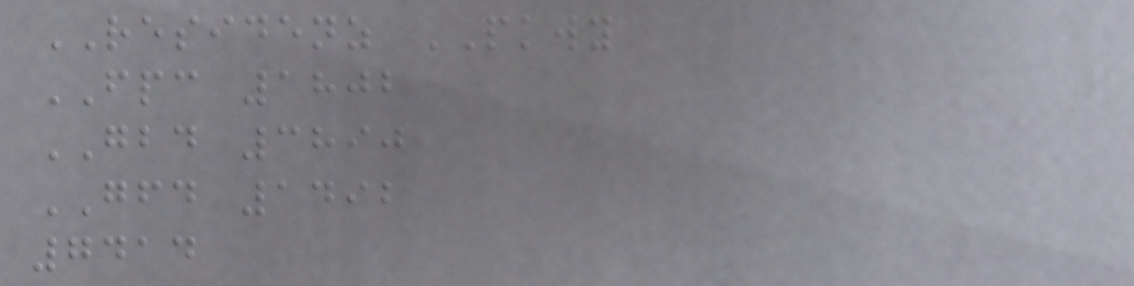RESIDENZ PKWY
FPC 1802
GBD 3890
GFD 1492
7414
